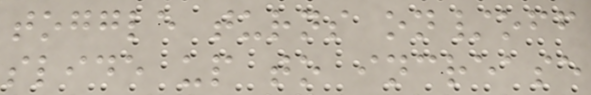toggle turns on/off
slide up to increase
